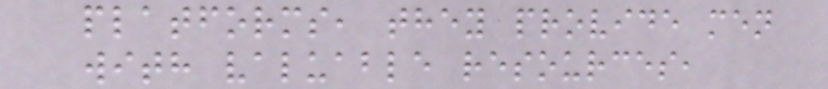platforms, they provide men
with valuable resources,
